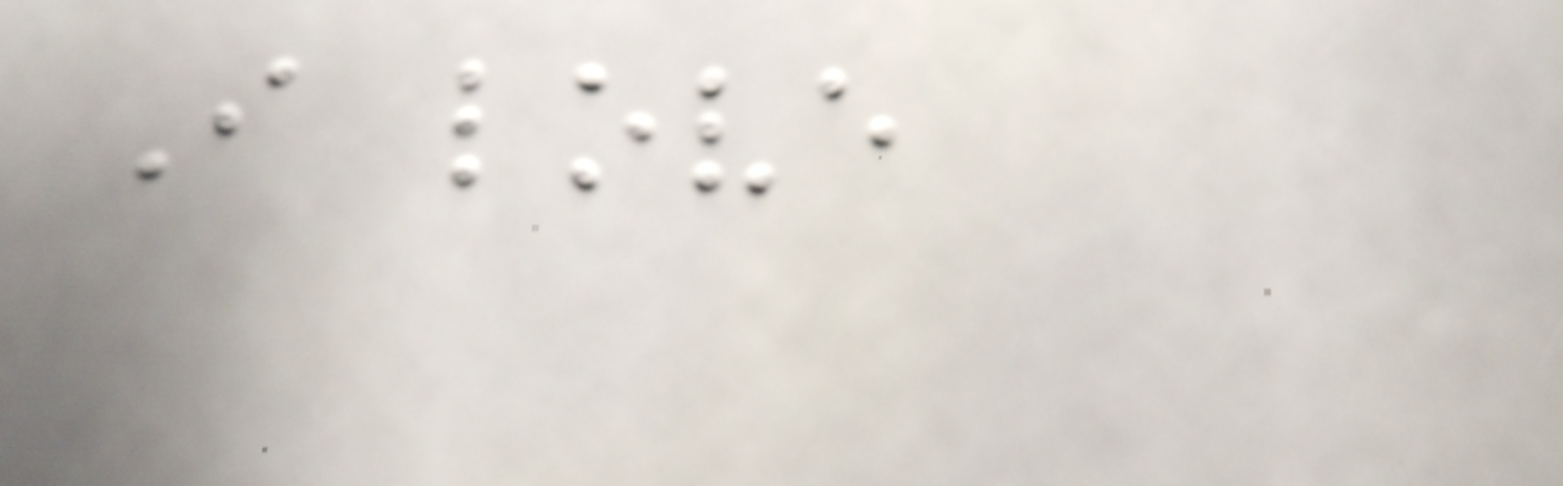I love
